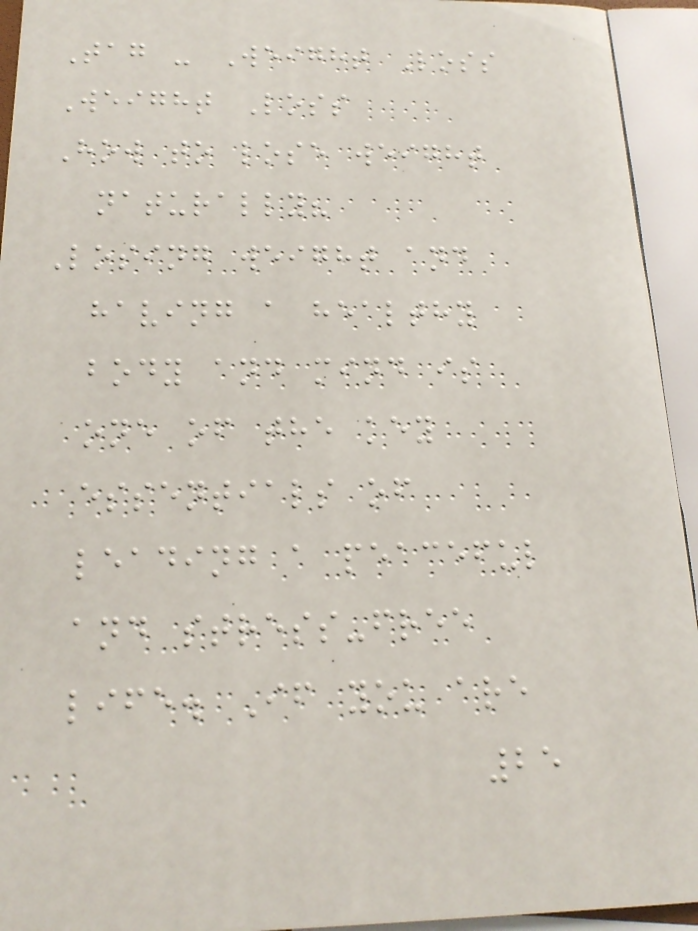Tag - Weight Loss
Weight Loss
How to lose weight
naturally?
Losing weight and
having a healthy
body and mind is
one of the key
essentials of
leading a peaceful
and stress-free
life. If you are
25
